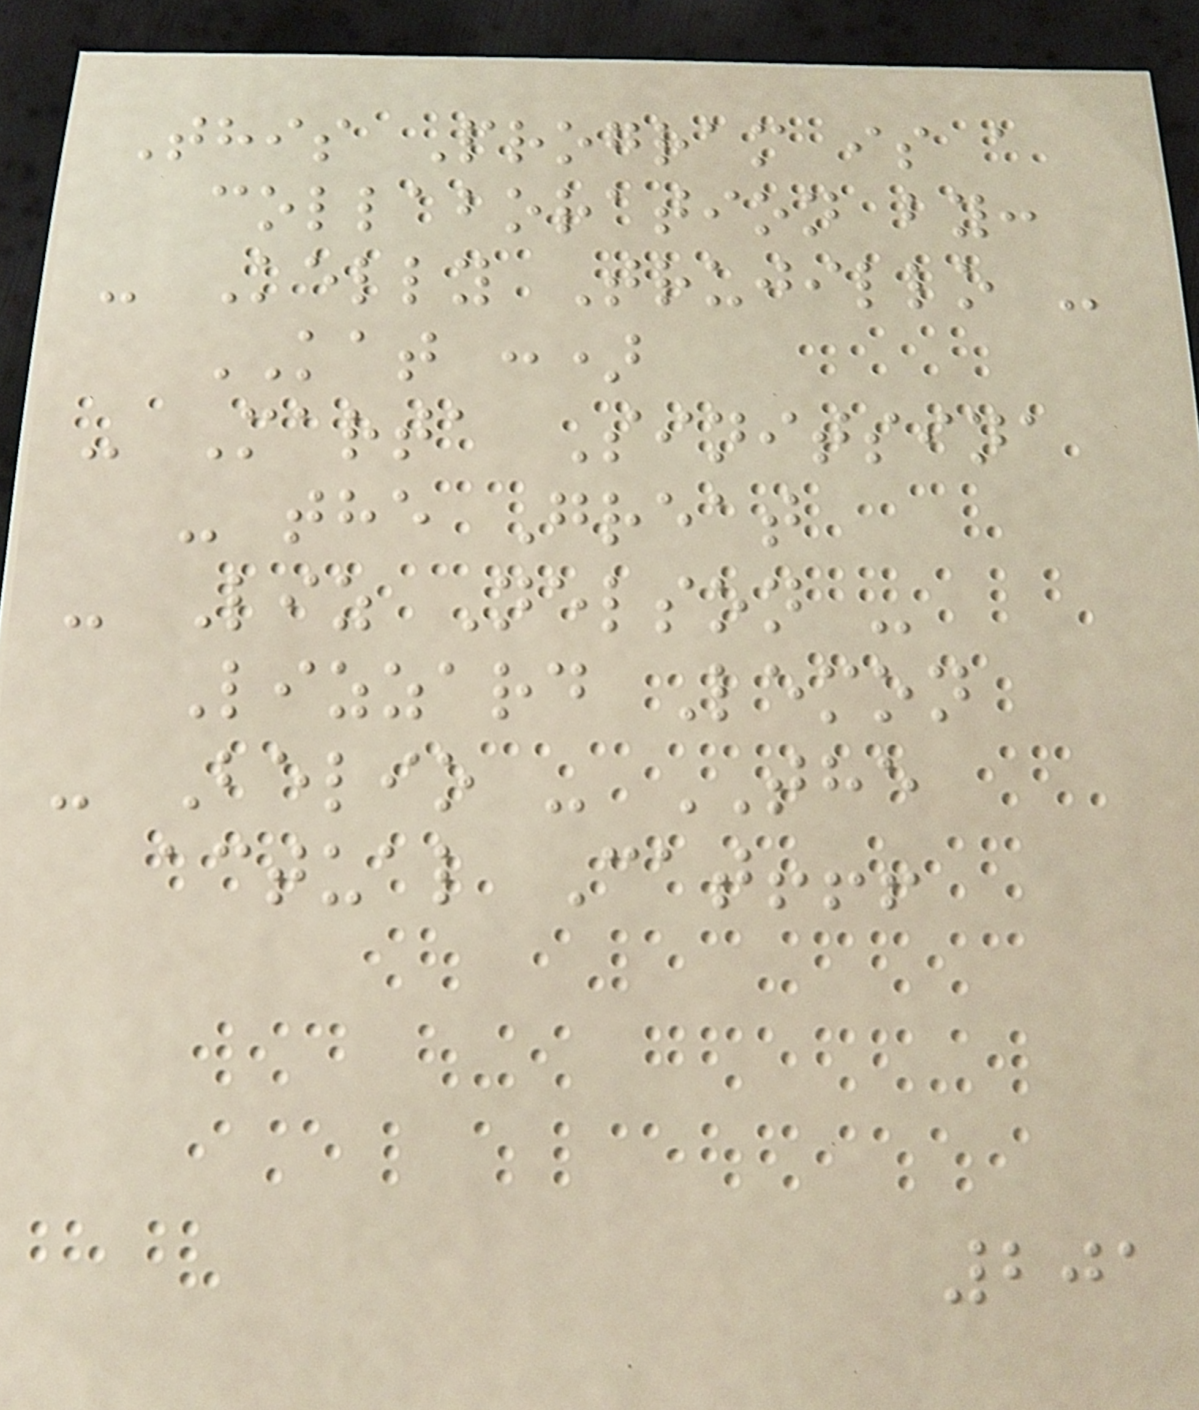This Program is a
collaboration by:
- Kelly Trujillo -
KAT :)
- Marta Sinitsina
- the Great
- Liz Nelson -
Lizzard Lemon
- Belio - THE
actual Cat!!!
201
